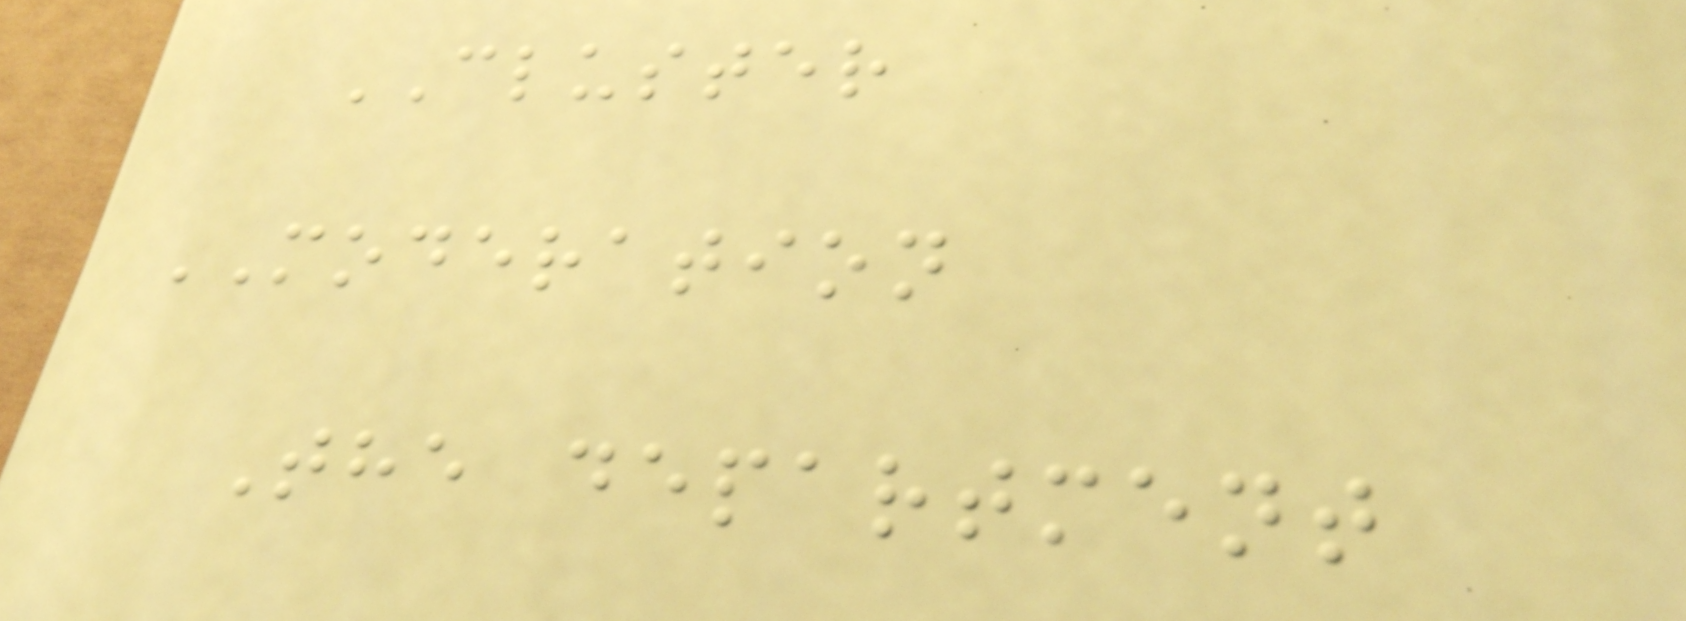CLUSTER
MODERATION
The department
